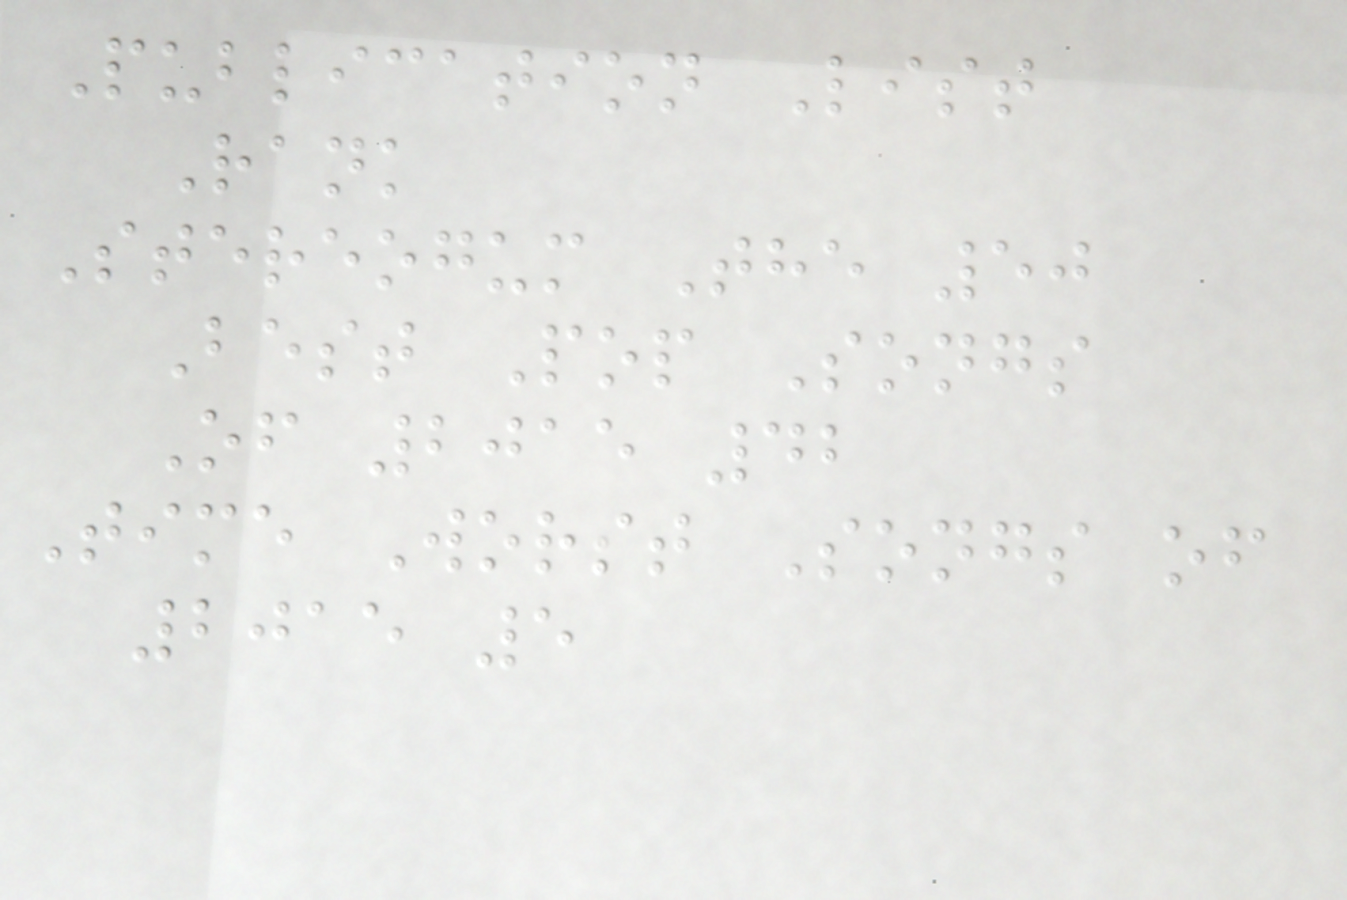Publication List
Rank
Stereogum The 50
Best Pop Songs
Of 2015 42
Time Worst Songs of
2015 5
